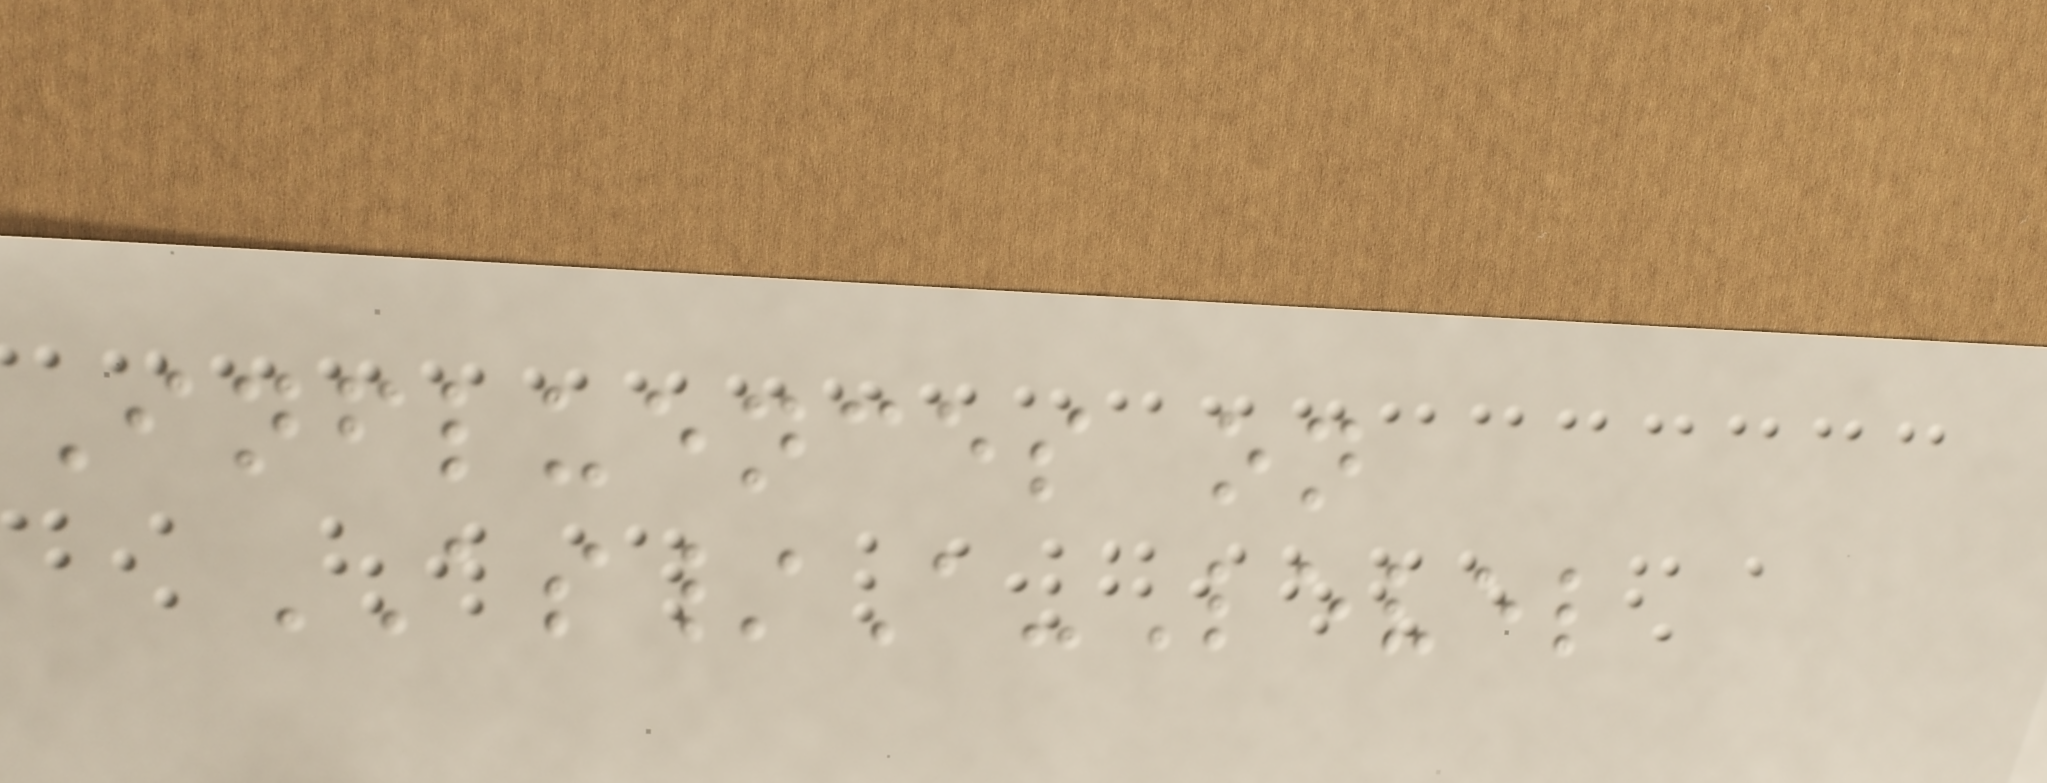Influences on
AS/A-Level
